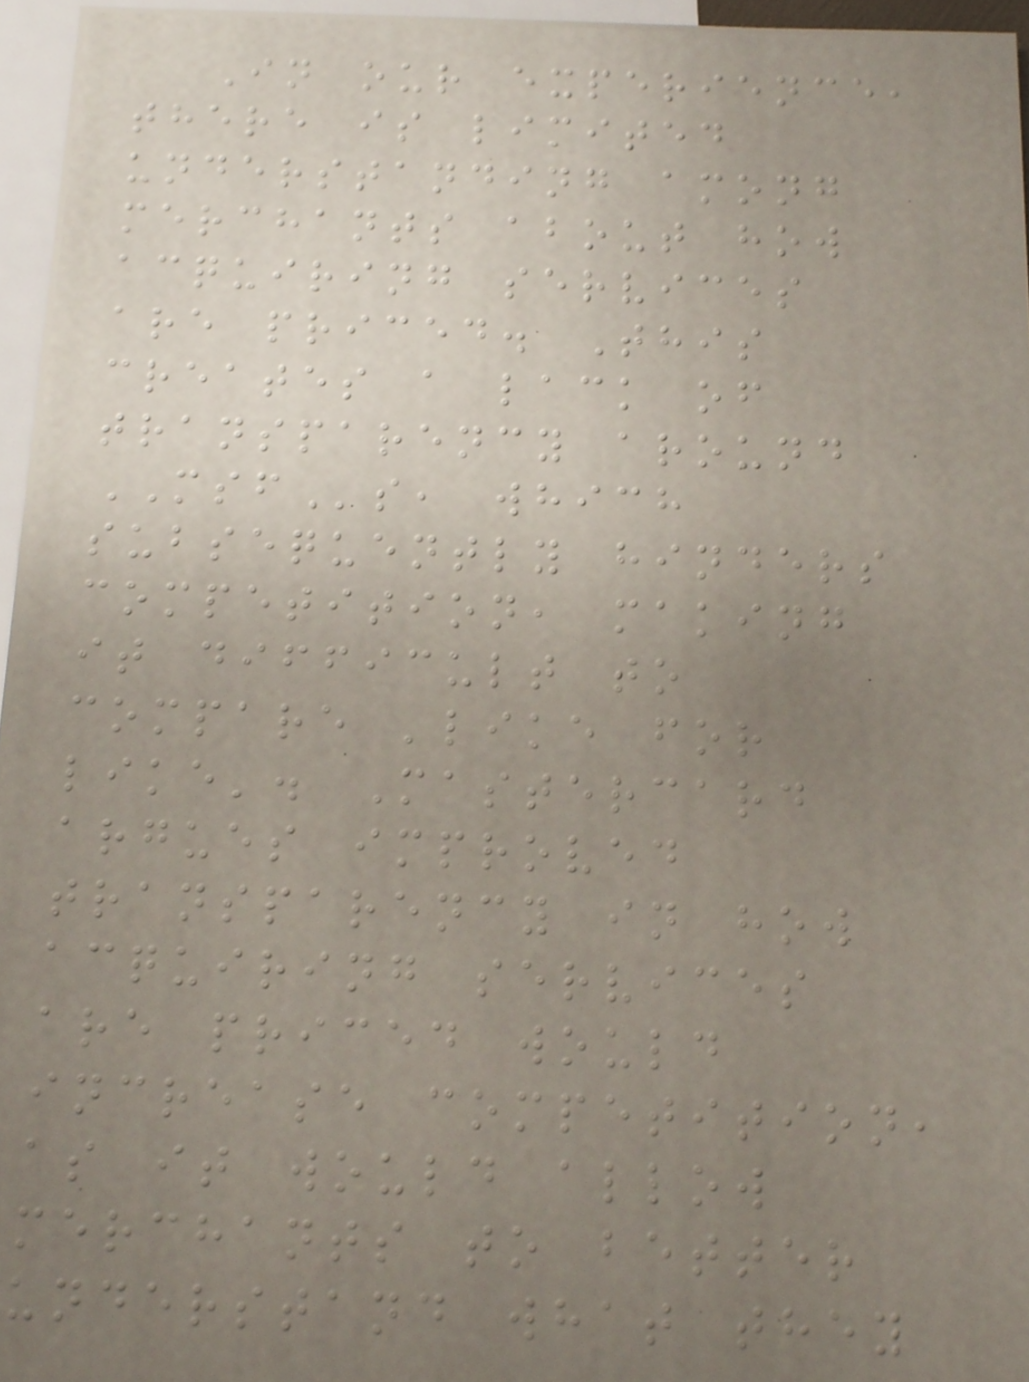In our experience,
there is limited
understanding among
merchants about how
acquiring services
are priced. This
creates a lack of
transparency around
MSFs, which
subsequently hinders
competition, making
it difficult to
compare 'like for
like'. Mastercard
argues improved
transparency in how
acquiring services
are priced would
increase competition,
as it would allow
merchants to better
understand what they
